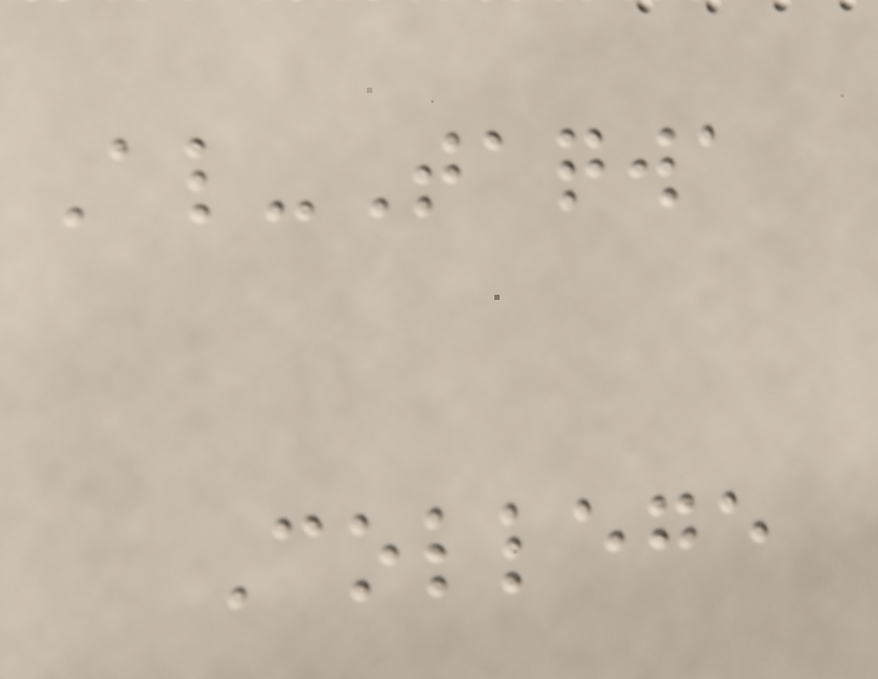Al-Taqwa
College
